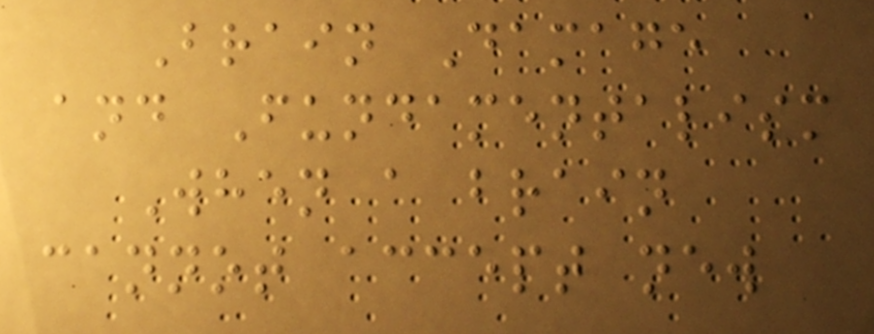Brain Damage
and Fundamentalism
When a brain
cannot accept new
